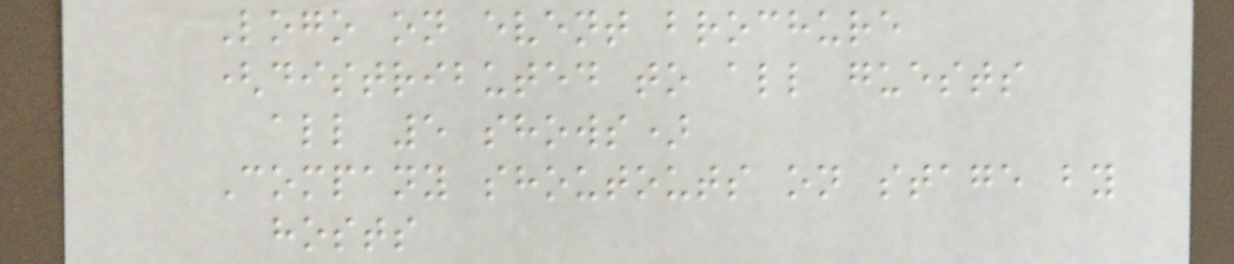Logo on event brochure
(distributed to all guests
all 5 shows)
Company shoutouts on stage by
hosts
